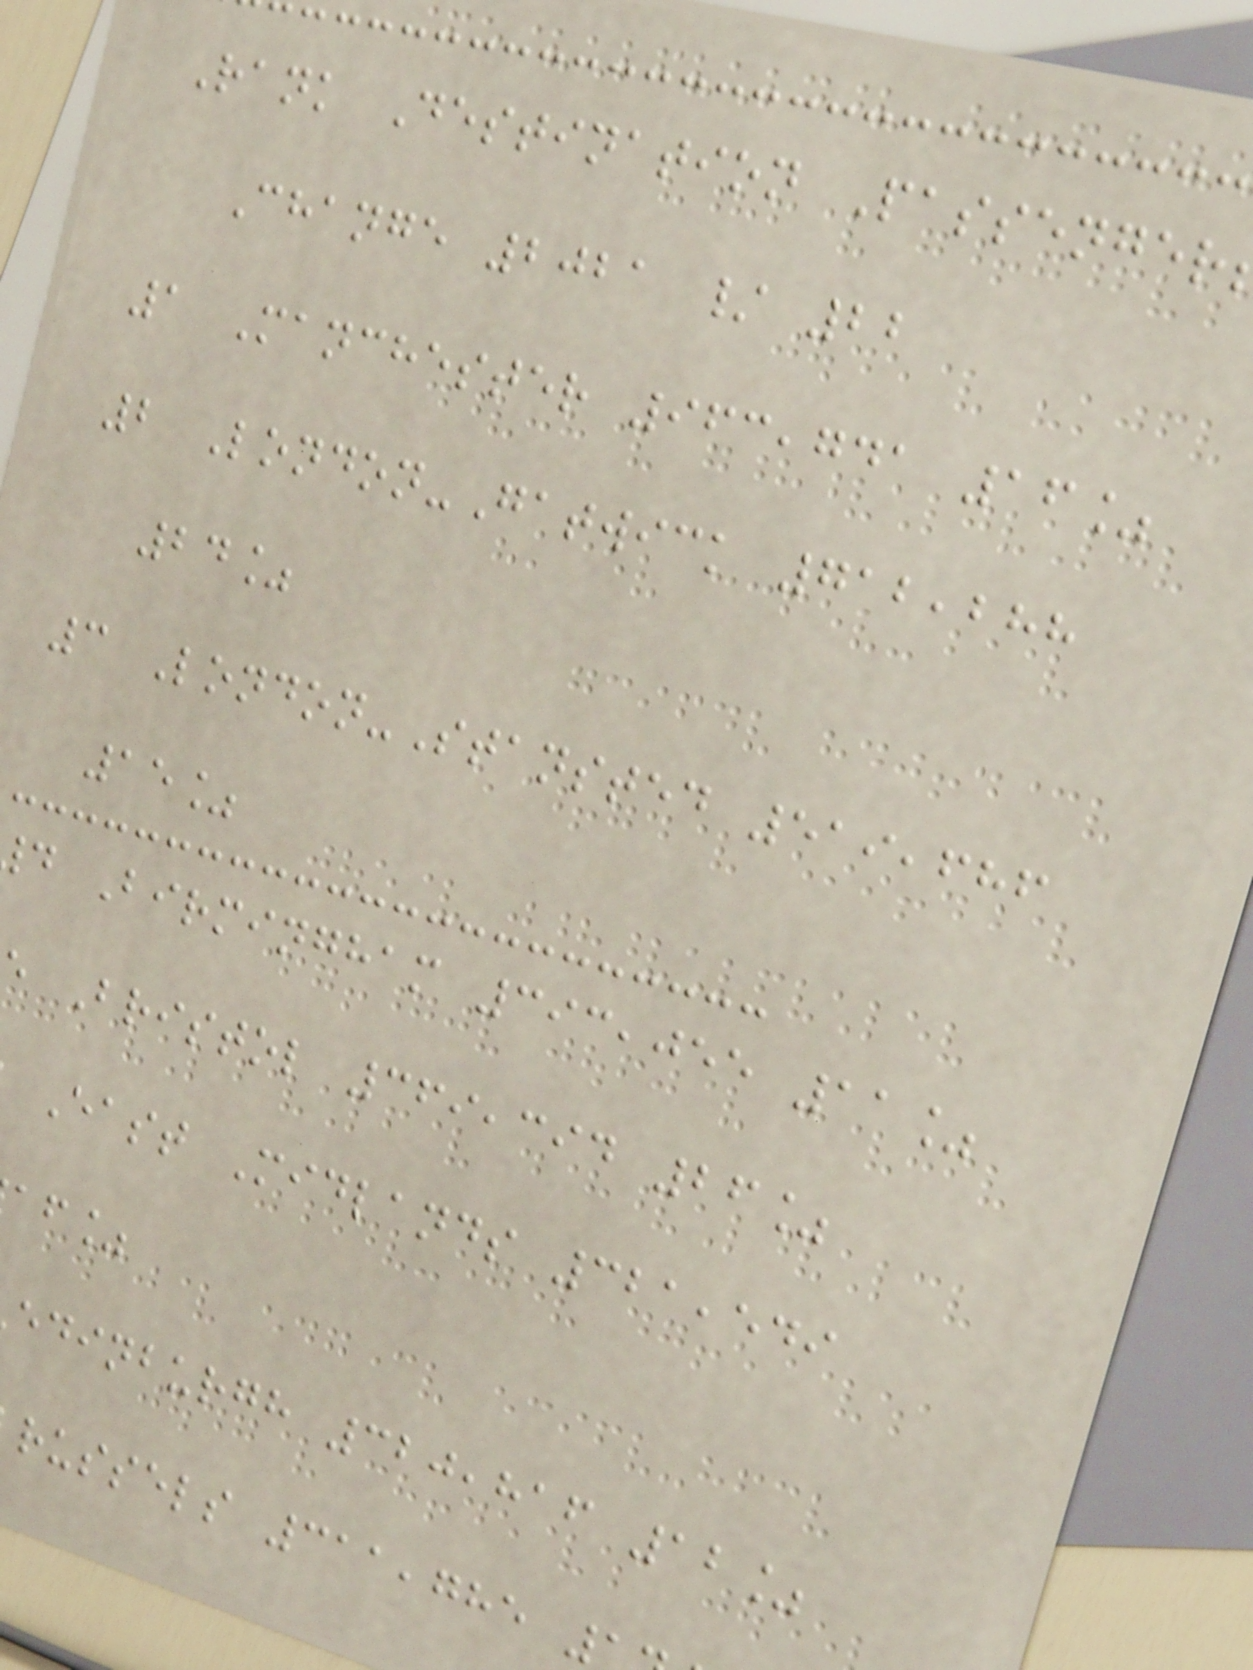Rank Destination Passenger
Change 2021 / 22
1 Manchester 963,741 16%
2 London-Gatwick 712,288
24%
3 London-Stansted 519,686
15%
d Birmingham 393,055 11%
Bristol 369,394 26%
East Midlands 321,549
af%
edinburgh 320,816 12%
russels 311,785
